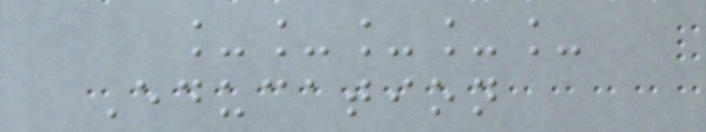_____
Education
